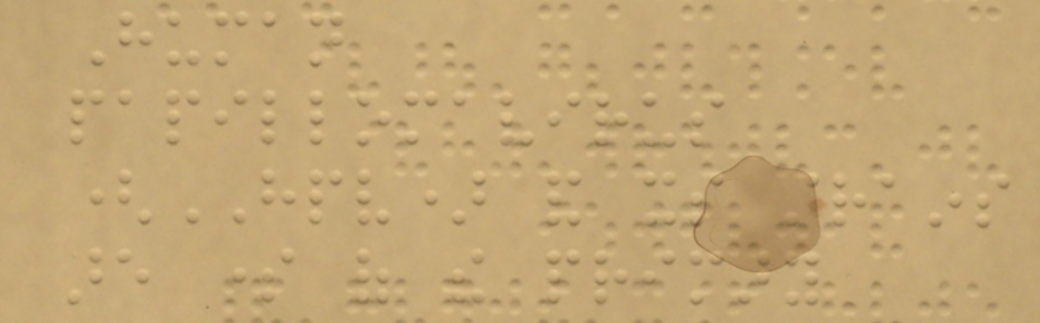Human
papillomavirus
(HPV) and its strains
are some of the primary
